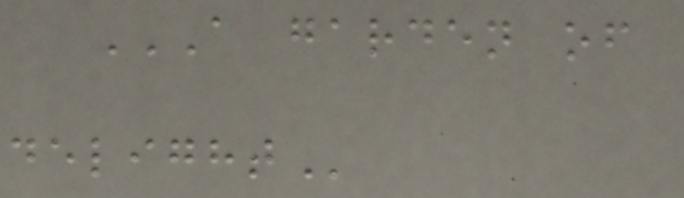A GARDEN OF
DELIGHT
